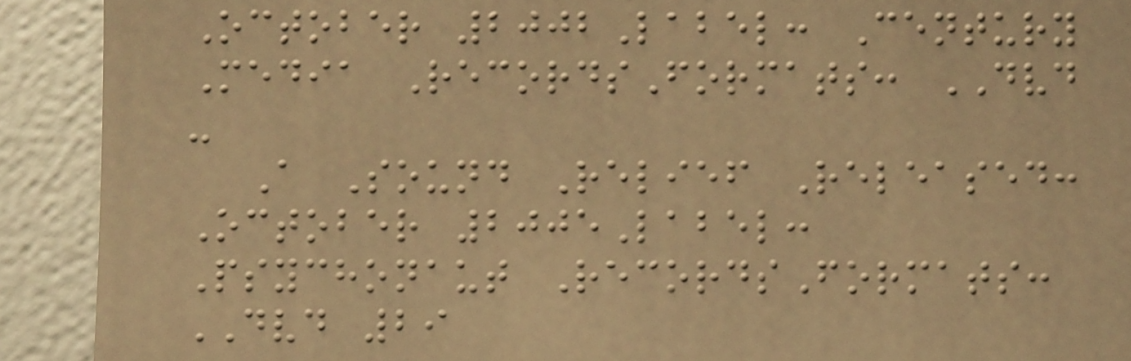October 2002Label: Century
Media RecordsFormats: DVD
-
A Sound Relief Released:
October 2005Label:
Psychonaut RecordsFormats:
DVD 29
